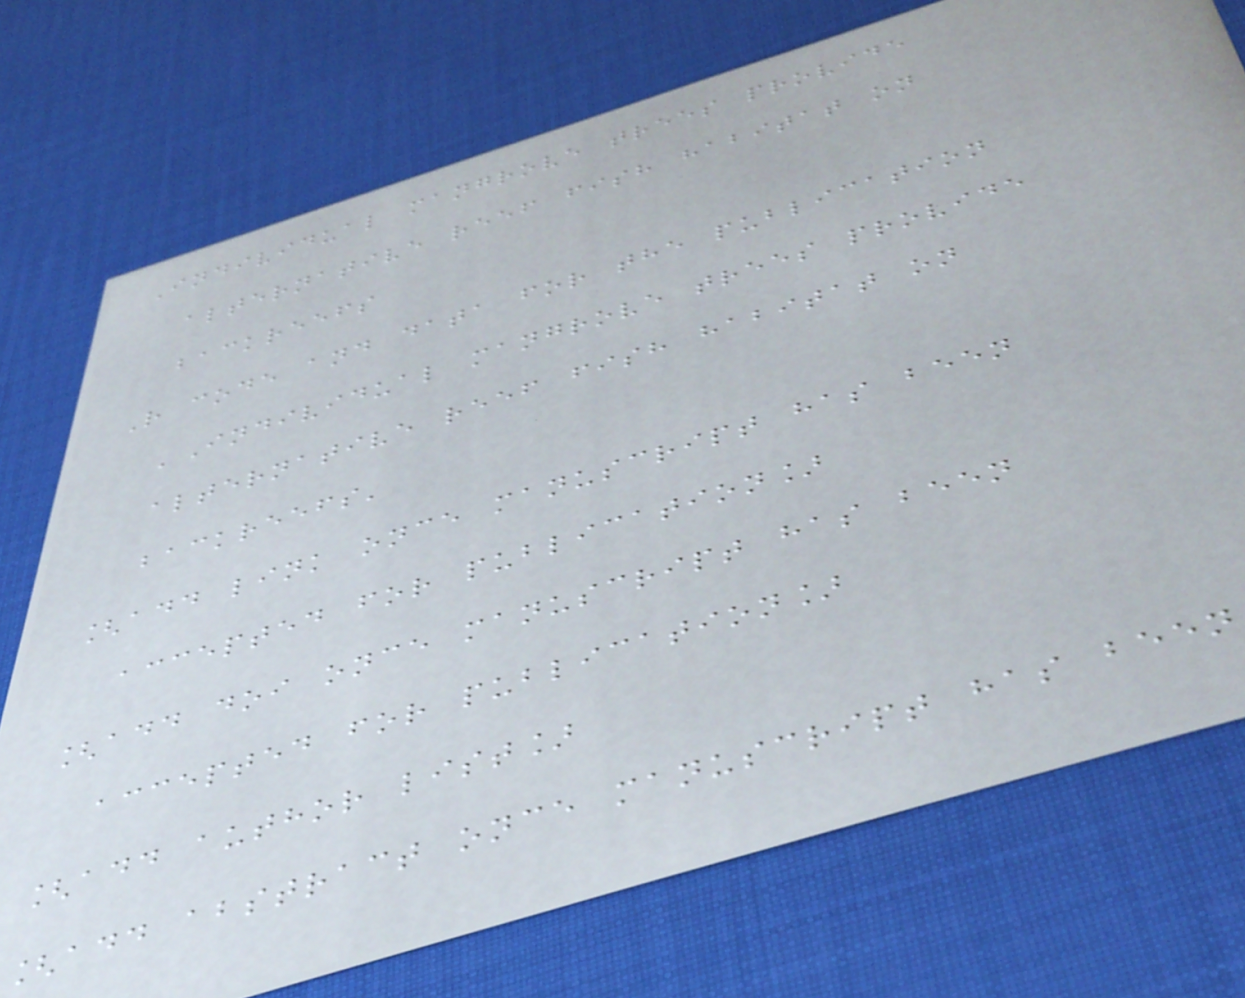Individual mangrove trees provide
alternative reef fish habitat on
backreefs
R code and data for the publication
'Individual mangrove trees provide
alternative reef fish habitat on
backreefs'
[add link once manuscript has been
accepted for publication]
[add doi once manuscript has been
accepted for publication]
[add author list]
[add abstract once manuscript has been
